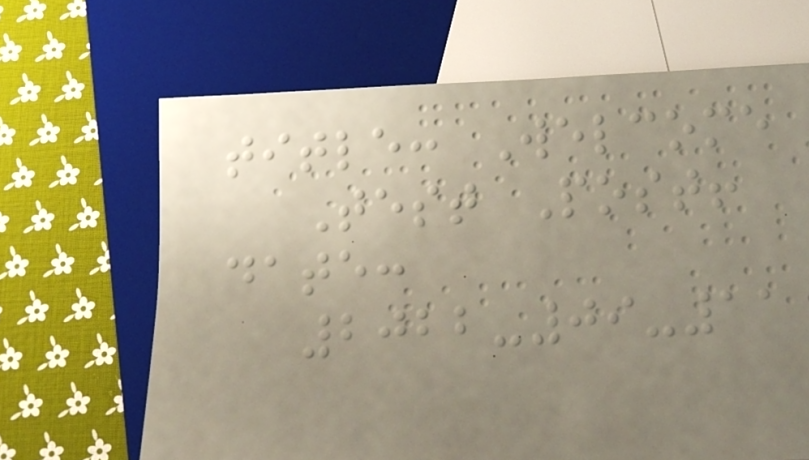title: Welcome
Test Post!
date:
2022-09-11
